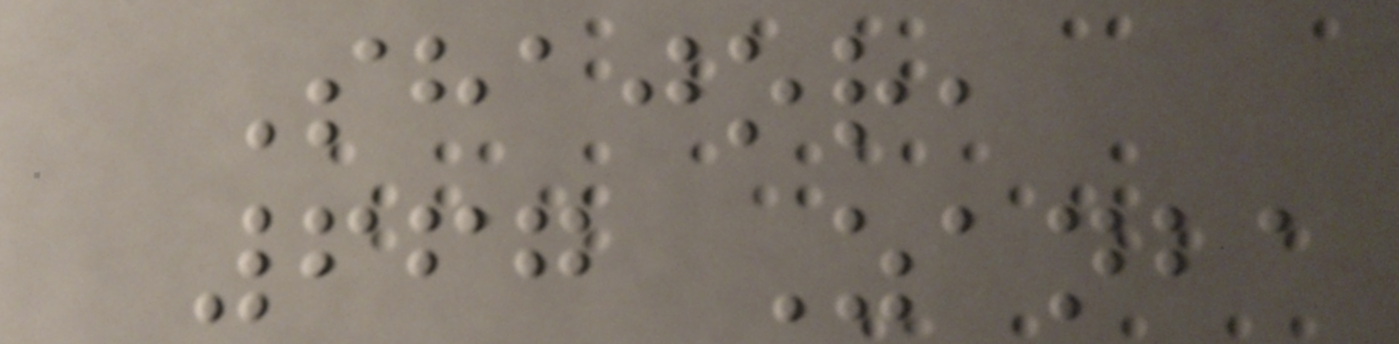Shajor,
667 Zanba
